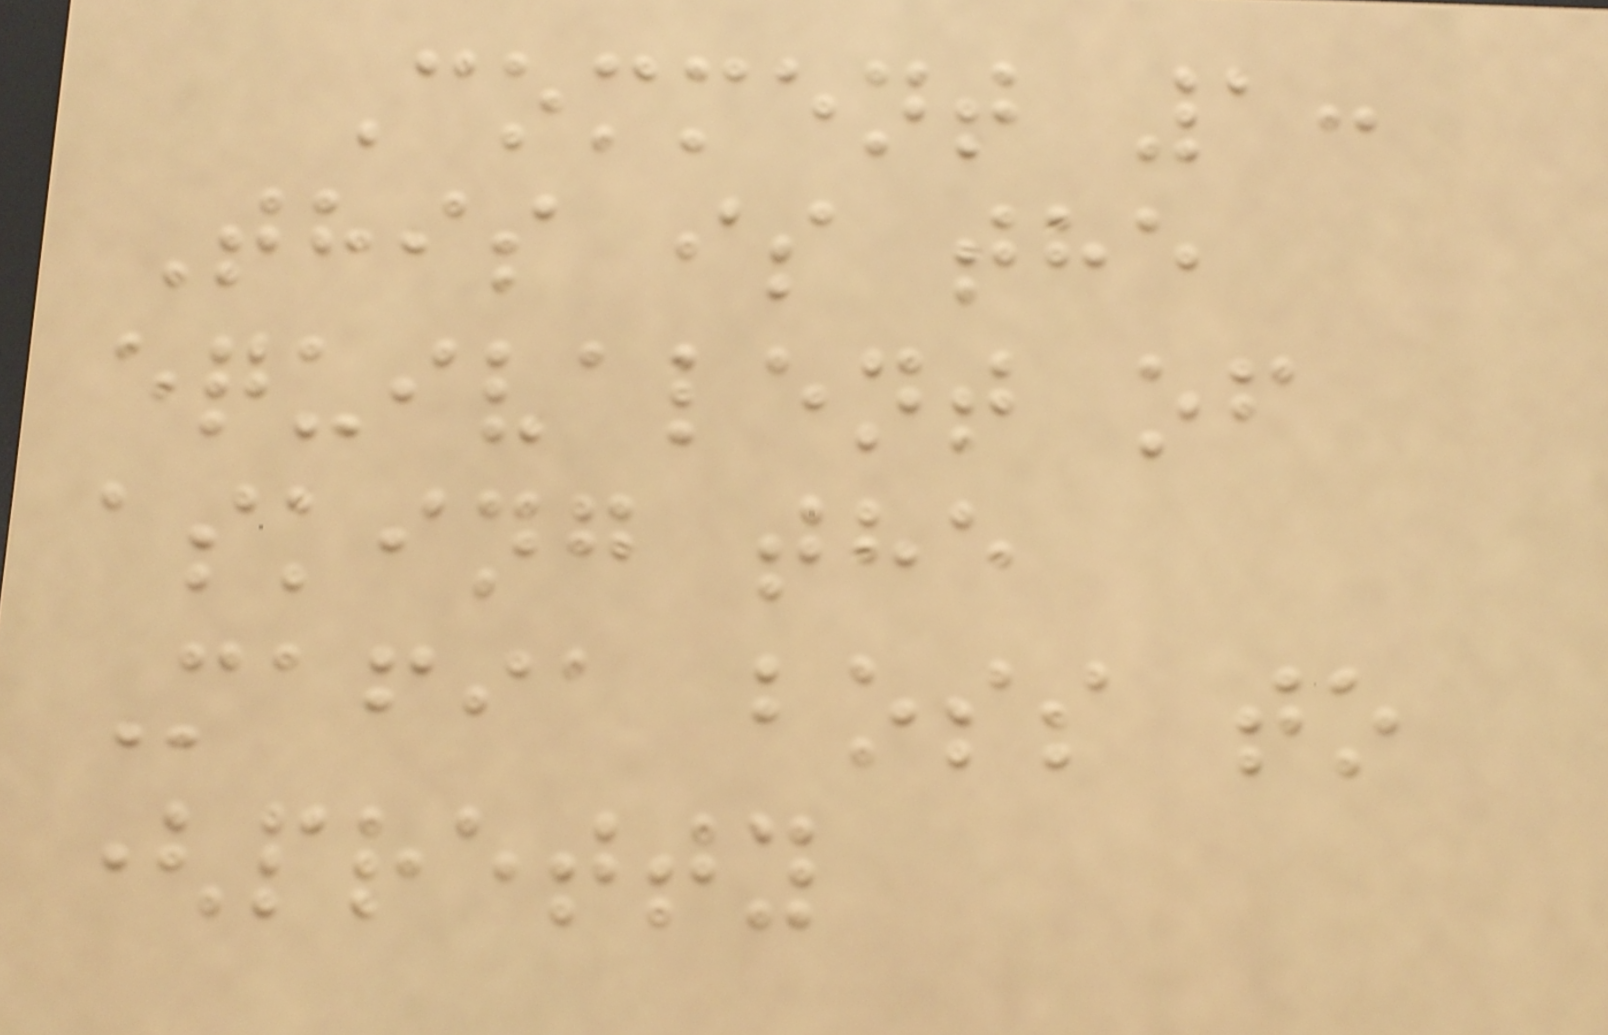Comment 1:
This is the
equivalent of
asking the
Mafia boss to
(pretty
